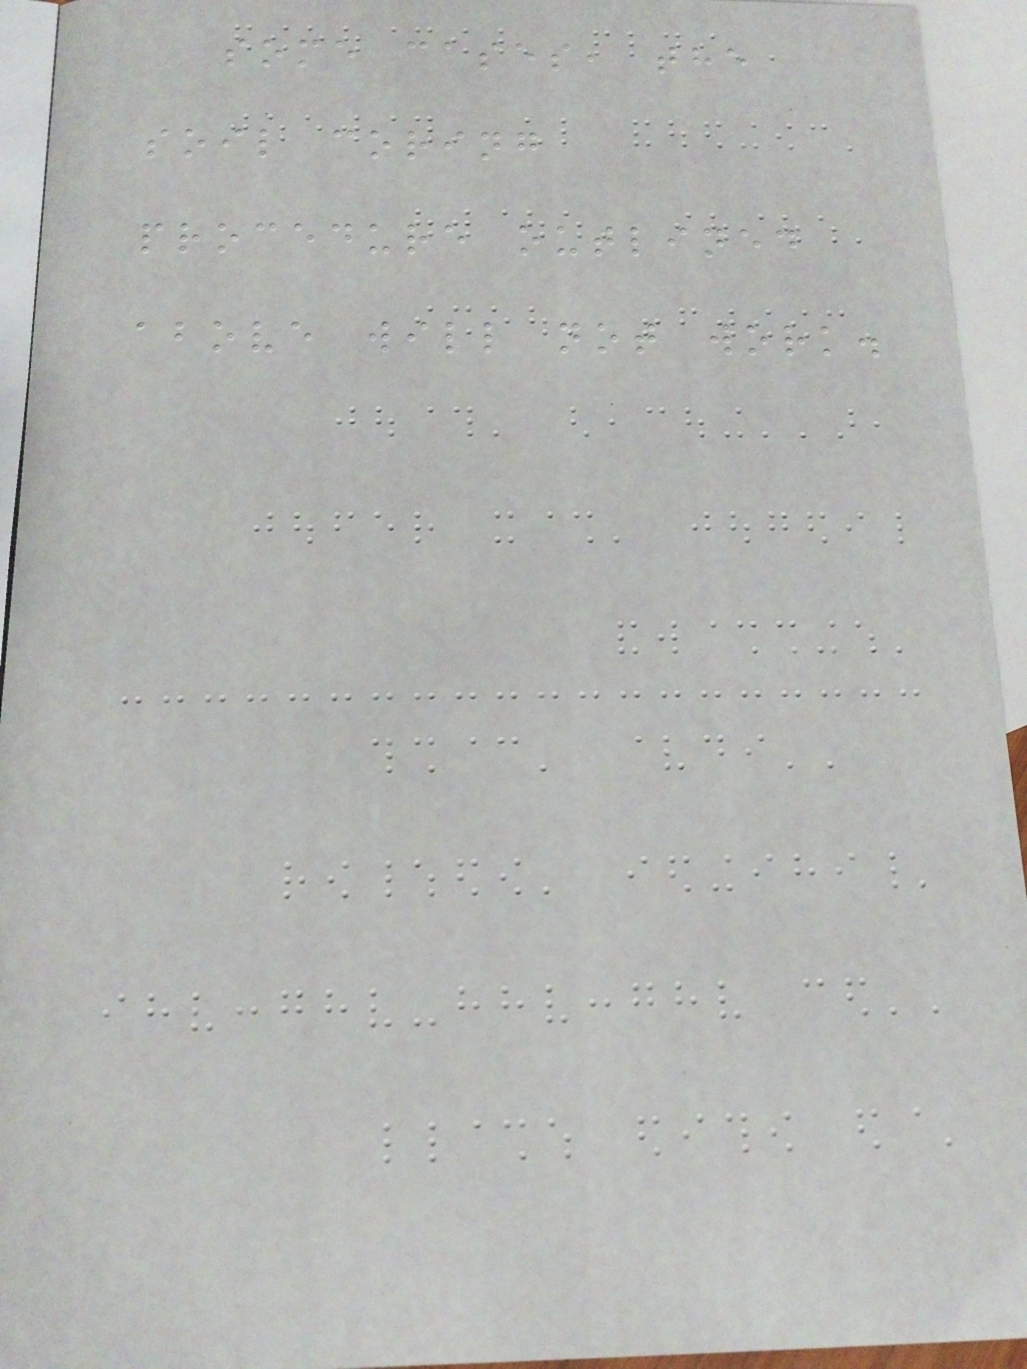some cases, the
soil coring
procedure outlined
above will not work.
